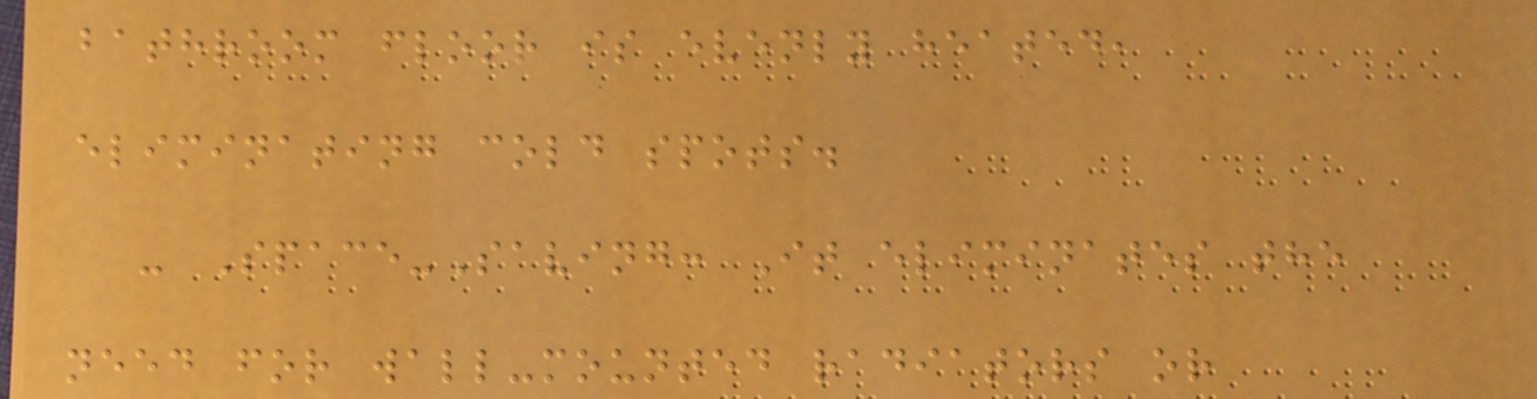bathroom floor is evenly heated,
eliminating cold spots.
- Space-Saving: It eliminates the
need for wall-mounted radiators or
